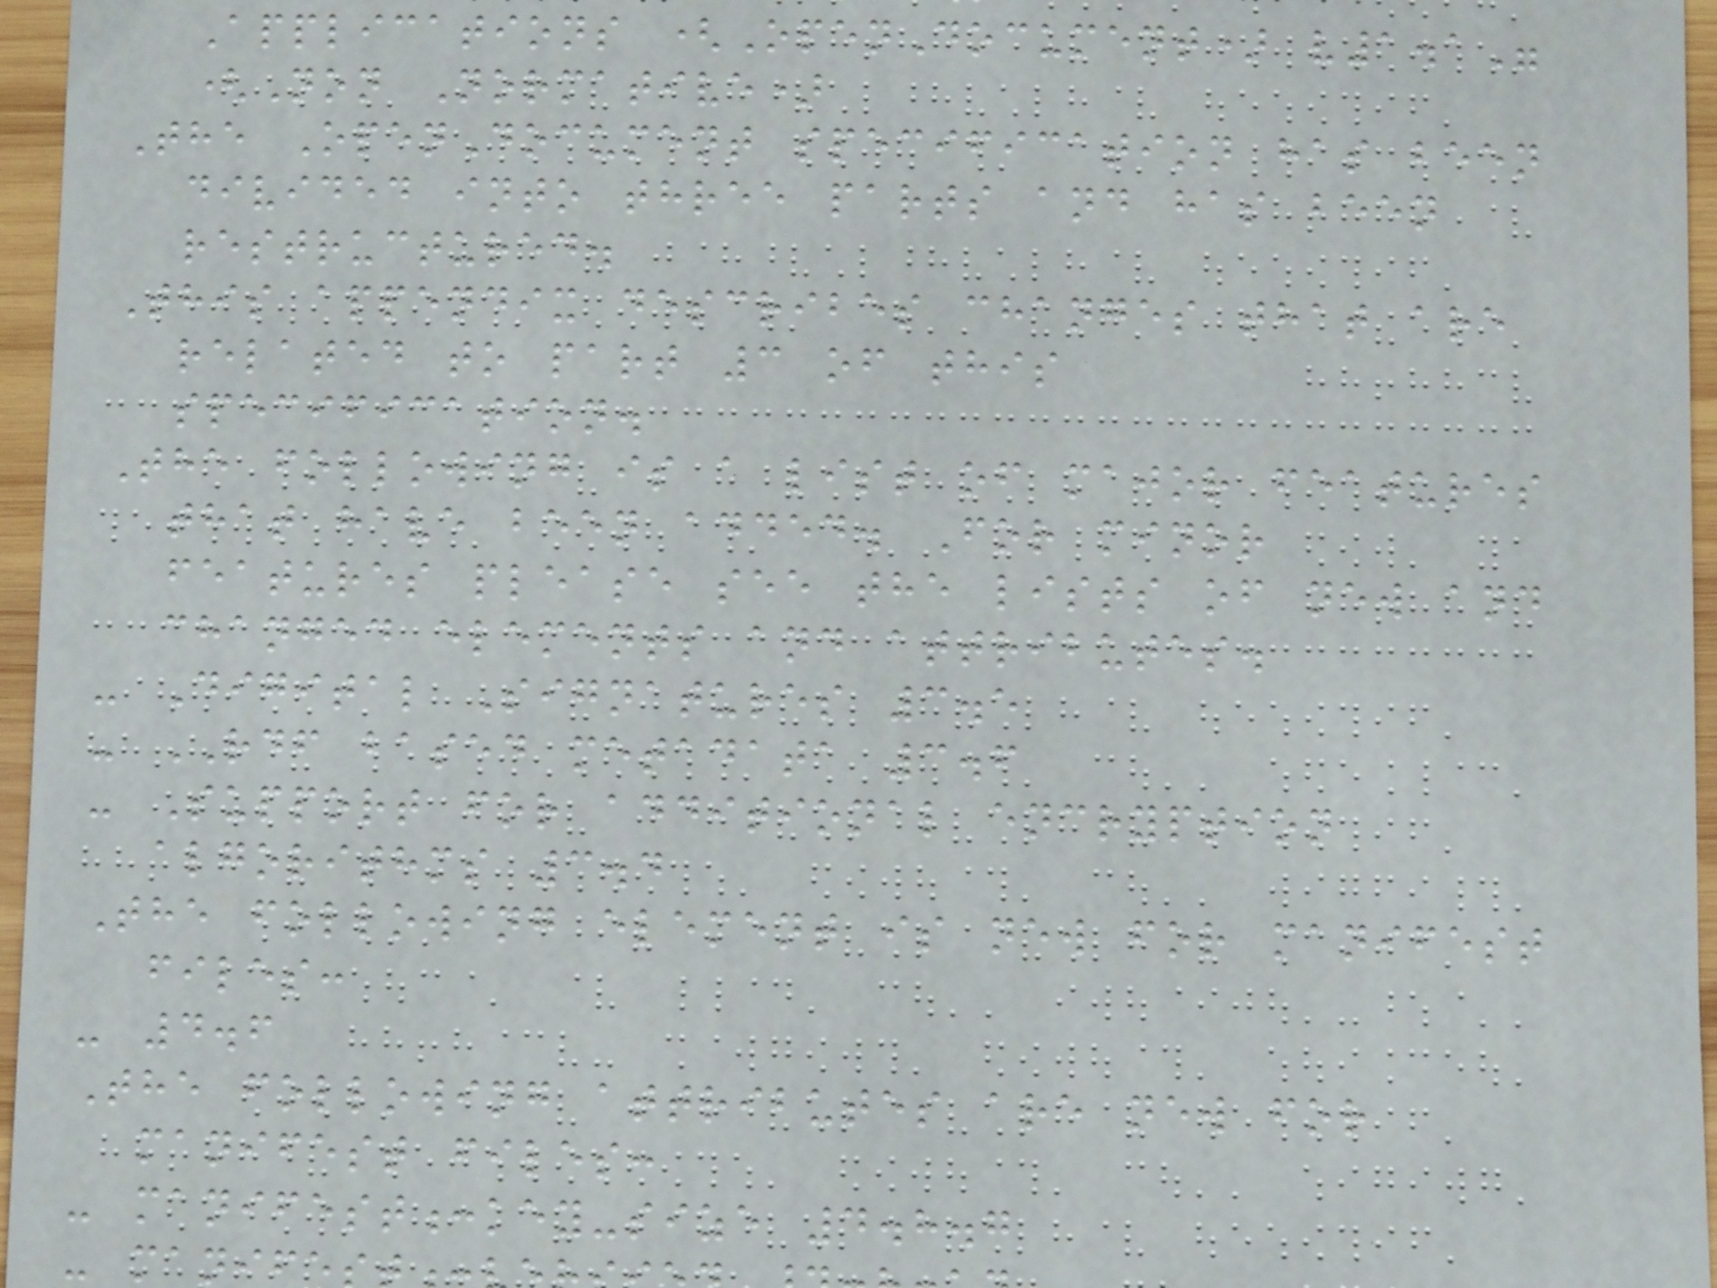Applications (OpenDocument) v1.1"
(Non Normative)
The OpenDocument specification has been
divided into three parts and has been
restructured.
This appendix describes changes that are
related to part 3 of this
specification.
The following is a list of major features
that have been added. For minor
features please see the lists of new and
changed elements and attributes.
- Digital Signatures 3.5
- RDF based metadata 3.6
- Support for additional encryption
algorithms 3.4
The following element is new for manifest
files:
- 4.6
The following attributes are new for
manifest files:
- manifest:key-size 4.8.7
